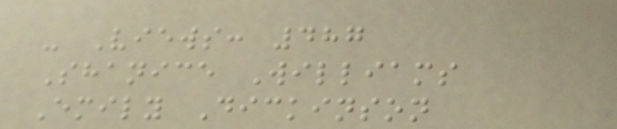- Views: 487
Shanice Williams
Emily Dickinson
